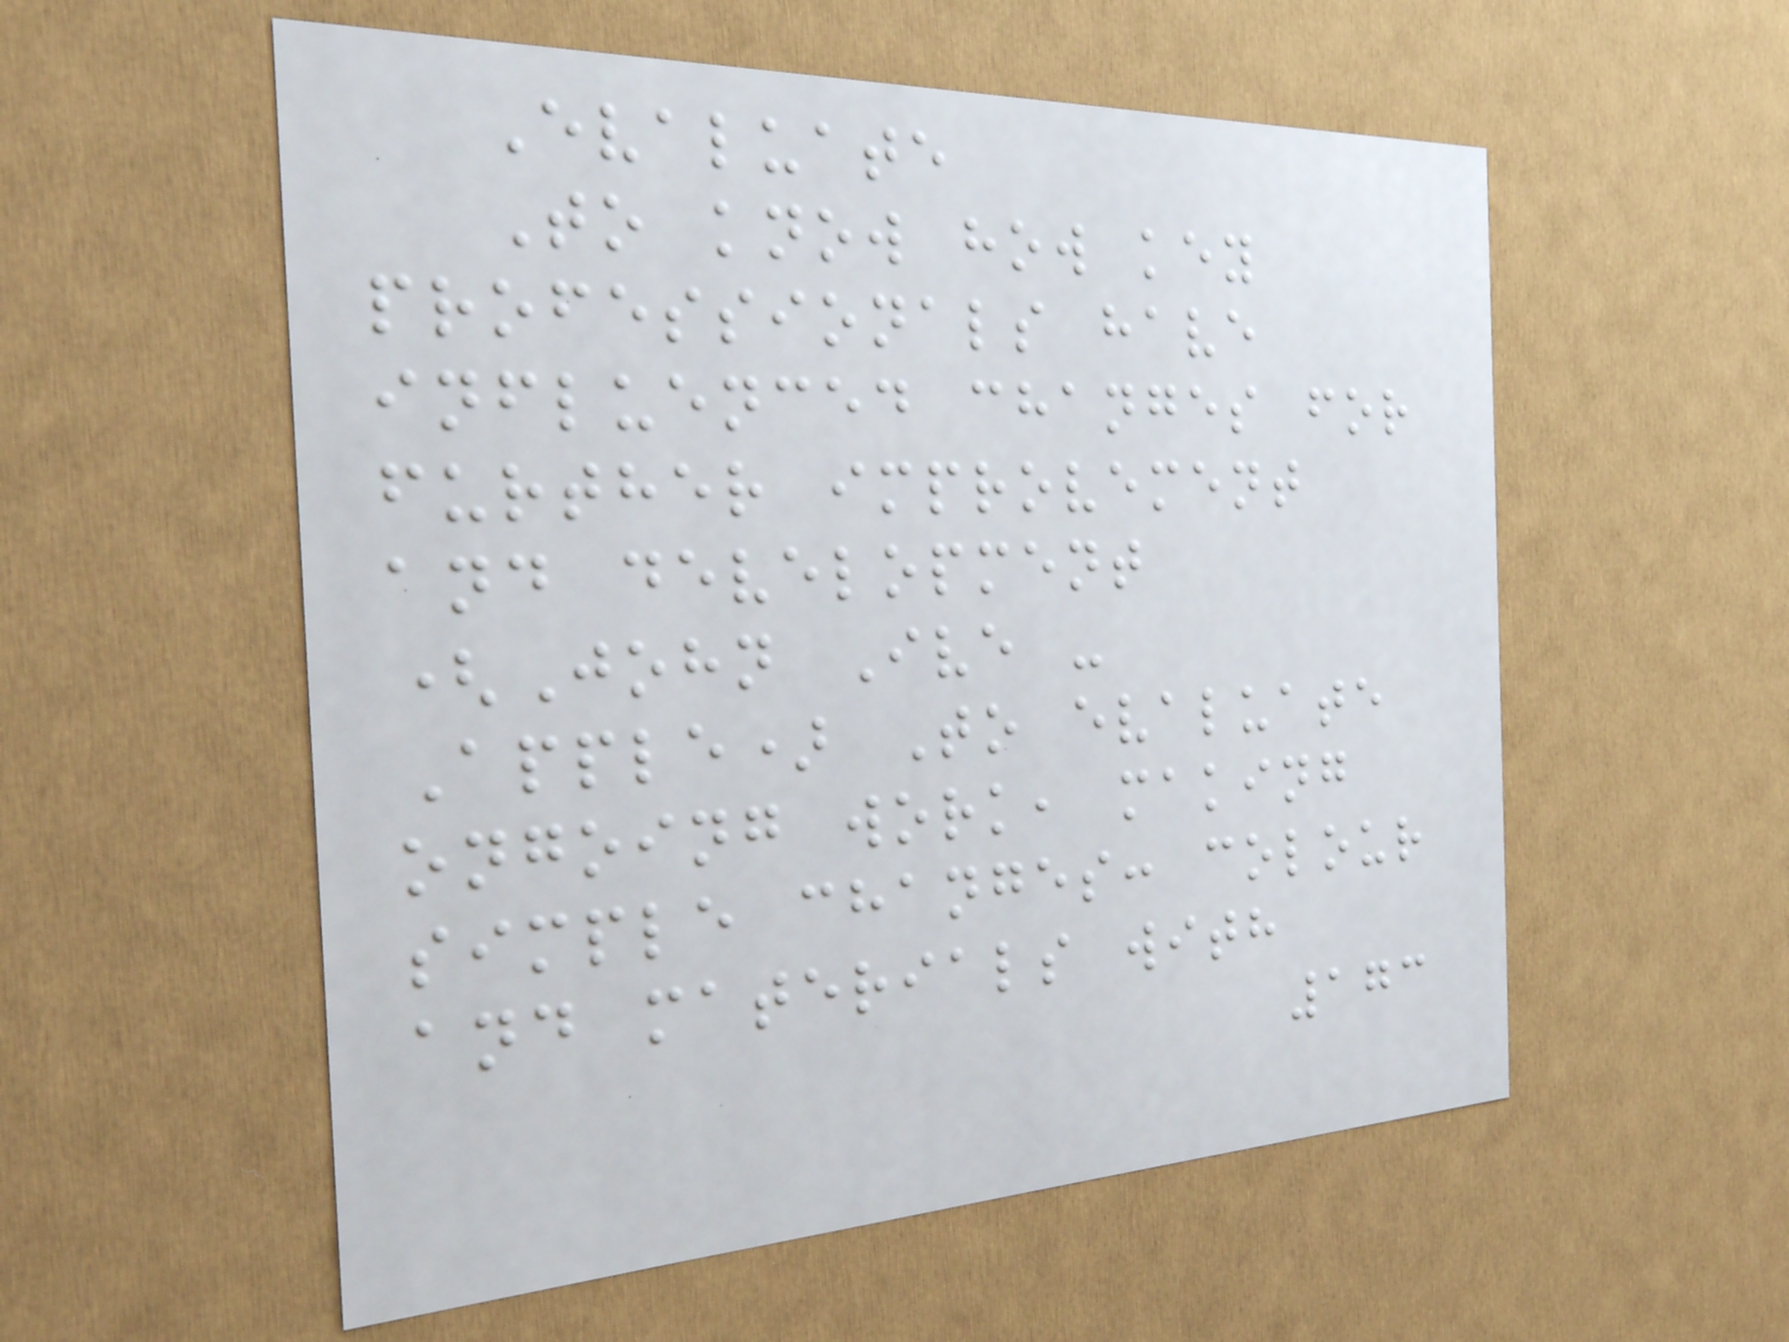Evaluate
To know how key
professionals have
influenced changes for
further improvement
and development
(John Ive -
Apple) To evaluate
ongoing work, making
simple changes: colour
and materials with
173
